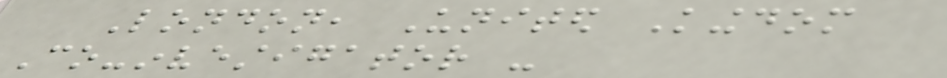London, United Kingdom
Co-investigator -
